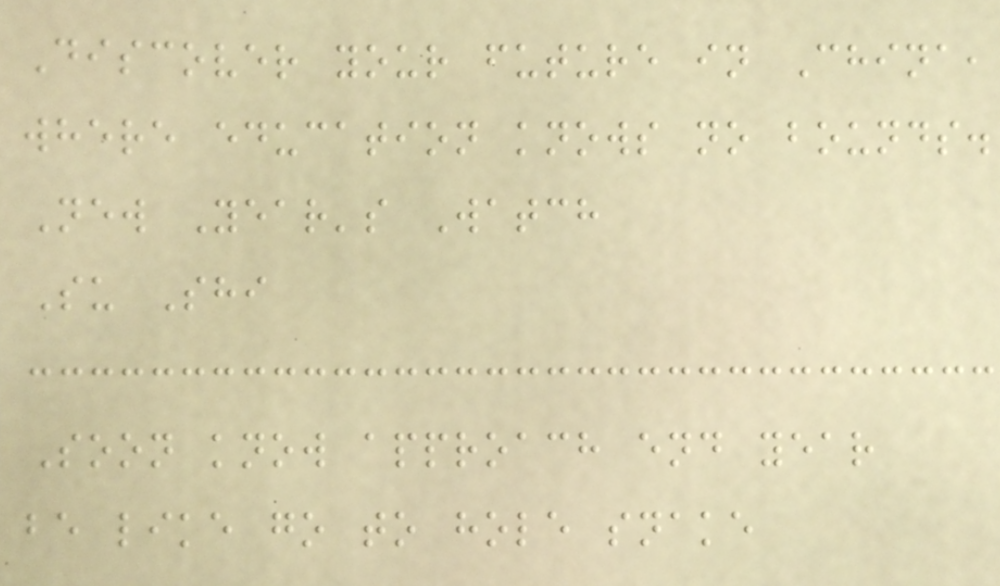Discover your future in China,
where education knows no bounds.
New Year's Watch
Su Shi
Soon know approach end year
be like go to hole snake
